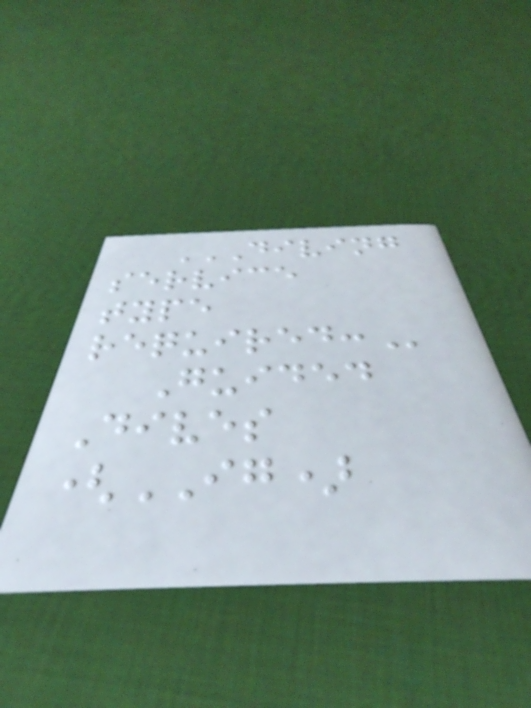DIVING
SERVICE
TYPE
REQUIRED:
Guided
Dives
(IG)
